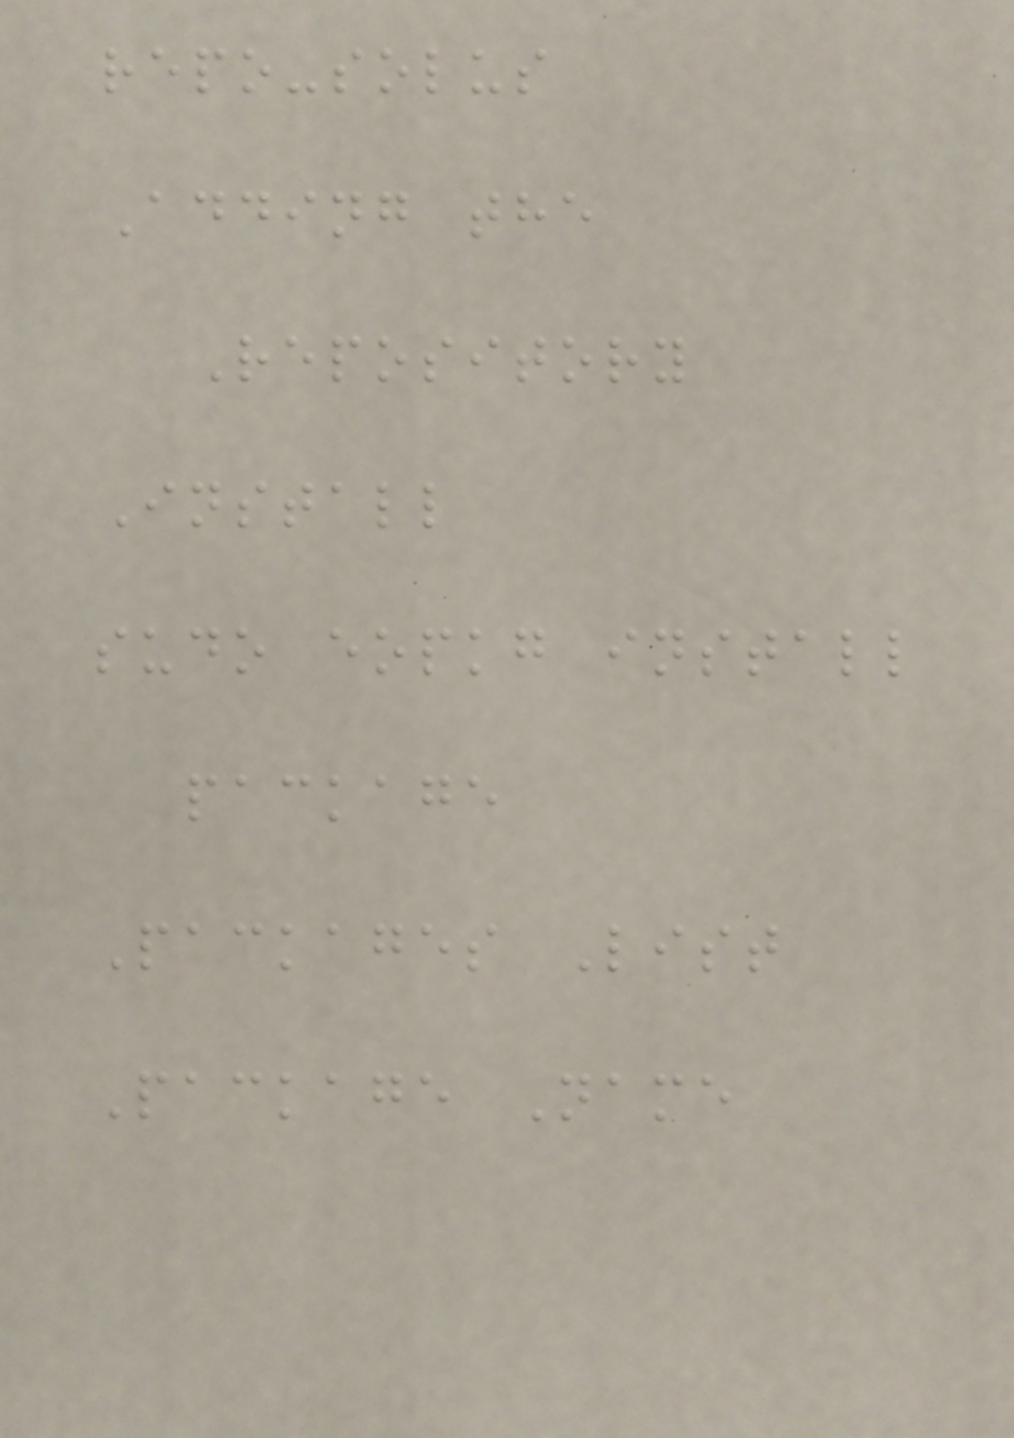repo-solus
Adding the
Repository
Install
sudo eopkg install
package
Packages List
Package Name
